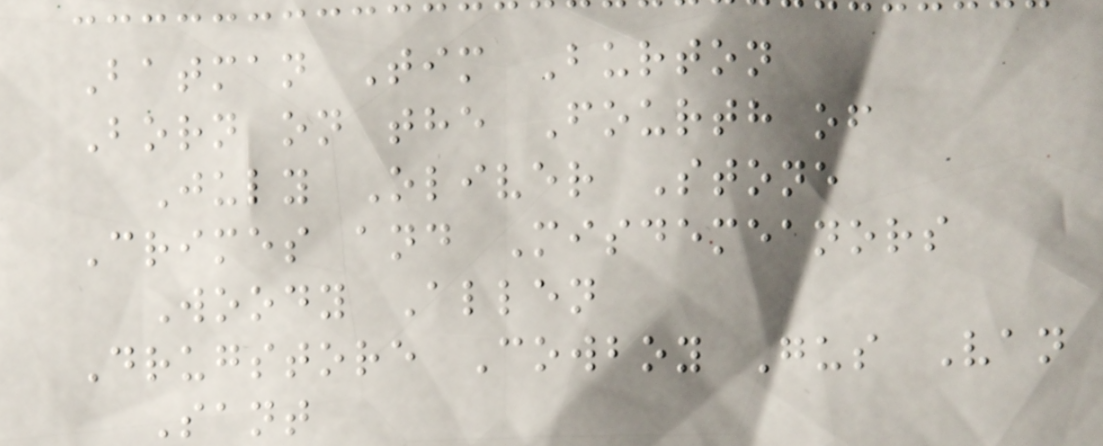Batman Tim Burton
Born on the Fourth of
July Oliver Stone
Crimes and Misdemeanors
Woody Allen
Drugstore Cowboy Gus Van
Sant
